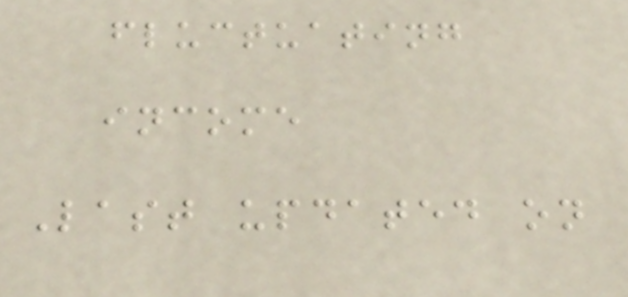fluctuating
income
Last updated on
